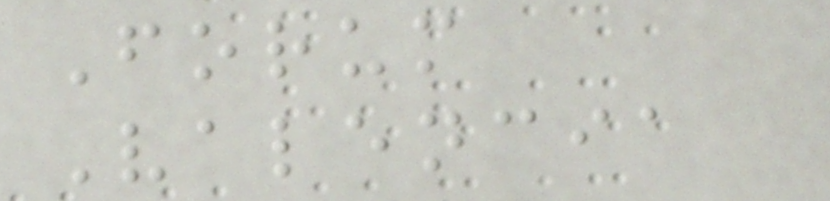Forum
Valencia
